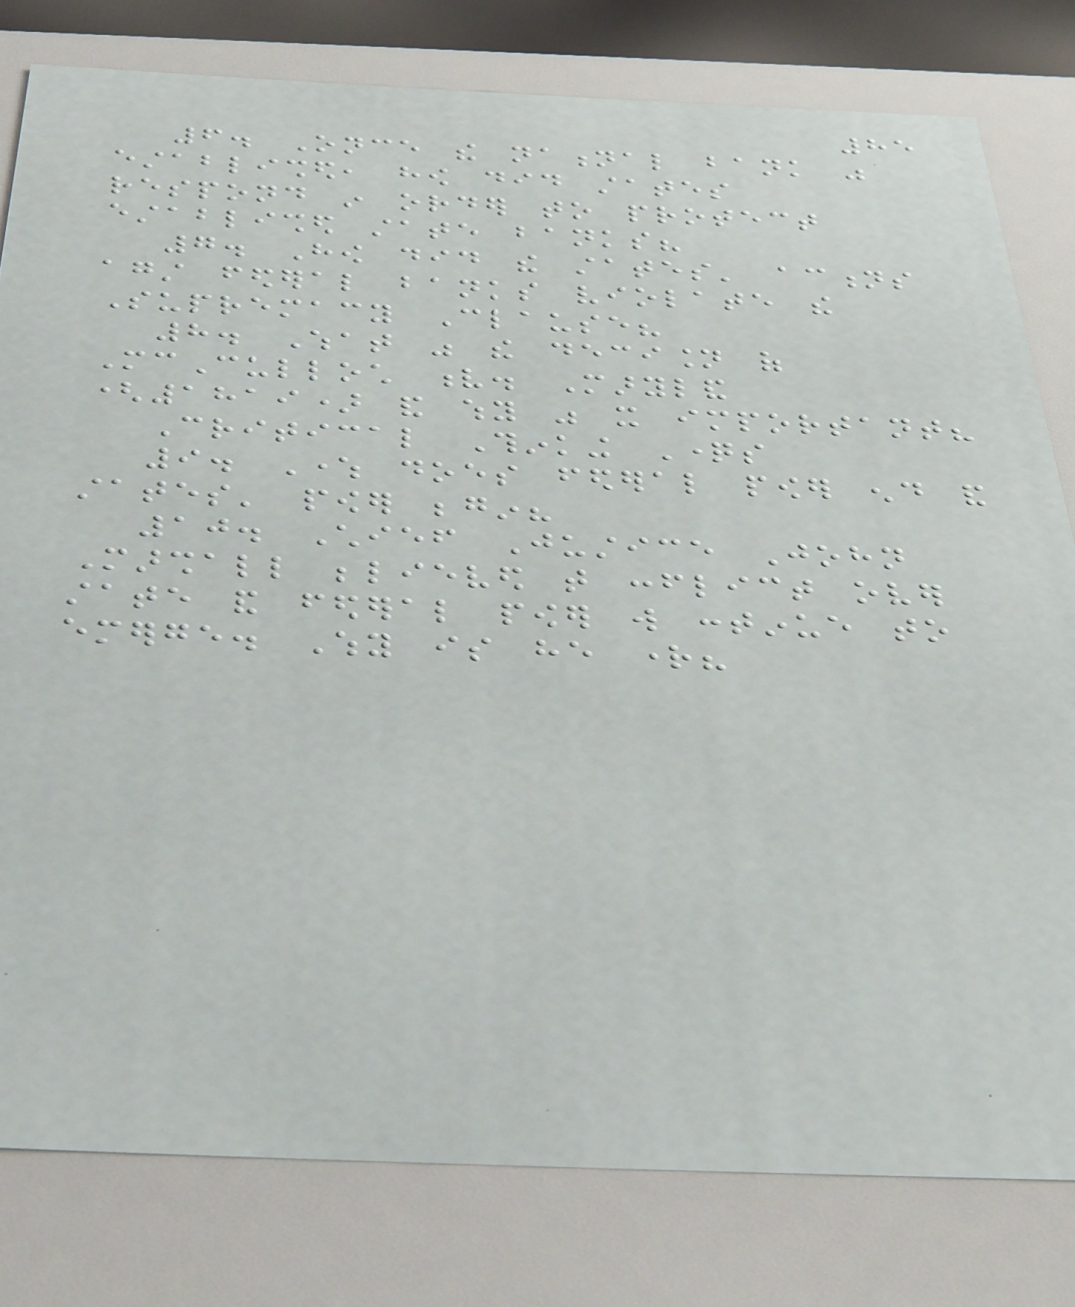85
6. Once the national bank was
established, how did states
respond in order to protect
established state banks?
7. How did the states' actions
against federal banks violate the
Supremacy Clause?
8. What was the decision of
McCulloch v. Maryland
(1819) and why was it important?
Critical Thinking Questions
9. Where does federal power end and
states' power begin?
10. Chief Justice John
Marshall believed that conflict over
state and federal power will continue to
emerge. Why is he right?
